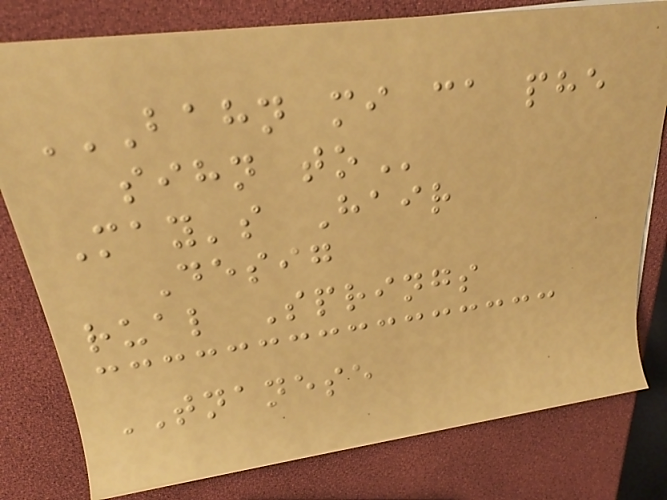BAHN MI CA PHE
SIHN TO
May's Hair
Desig
rual Springs
TNANESE
